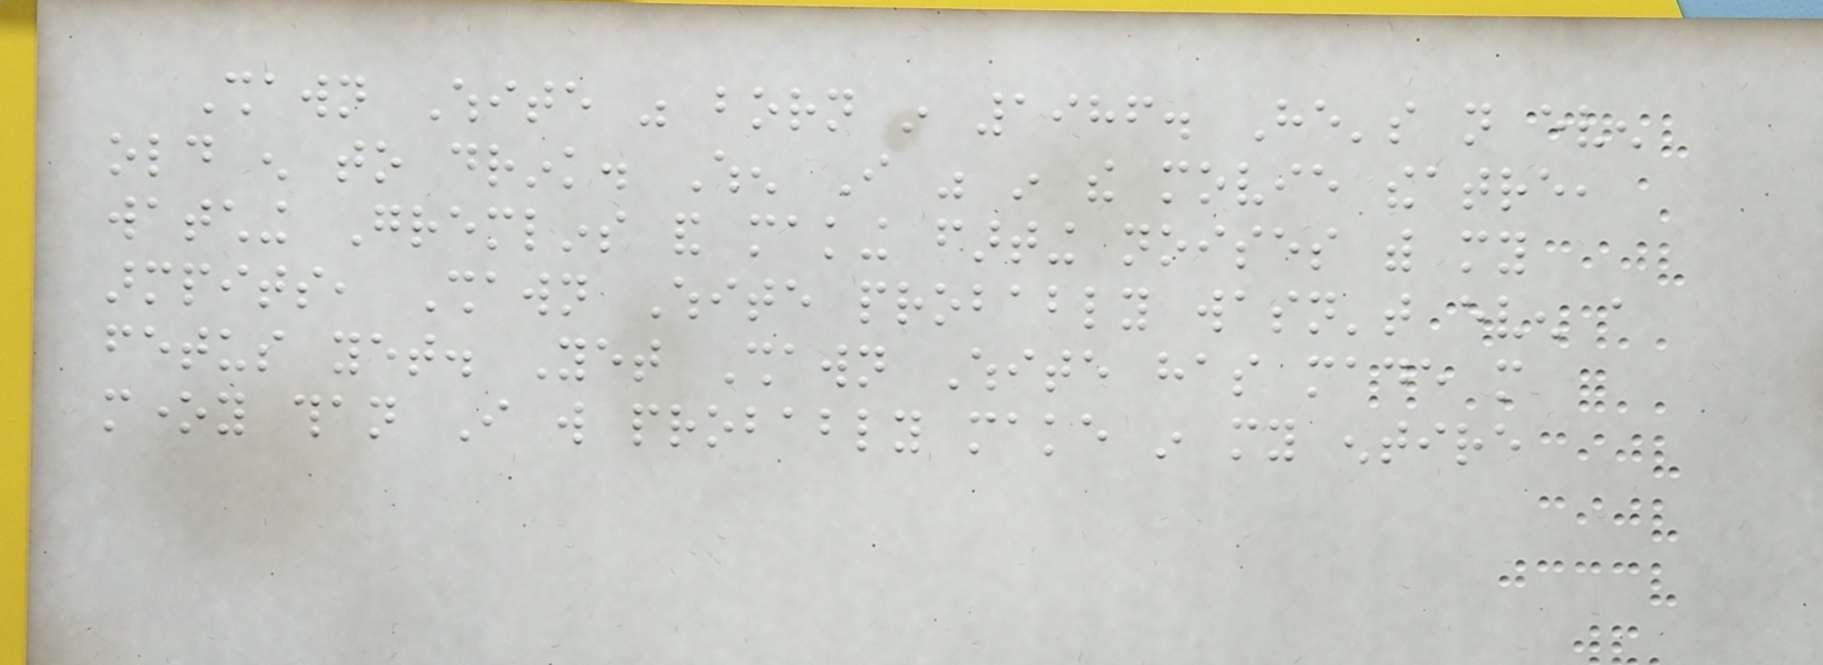Shawn White was born in 1986. He's not even
old enough to drink. When I was in the movie theatre,
watching Gremlins and making farting noises with my
armpits, Shawn White probably wasn't even a
fetus yet. Yet Shawn White has made more
money than I will probably make in my entire
